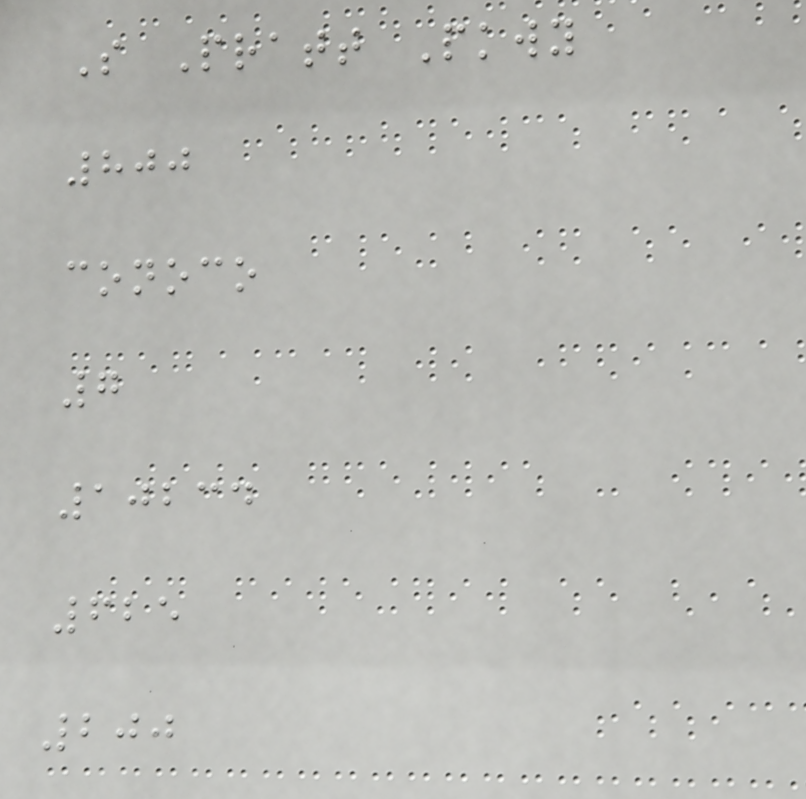S Pratt Pkwy
800
conoco
7
10234
625
200
